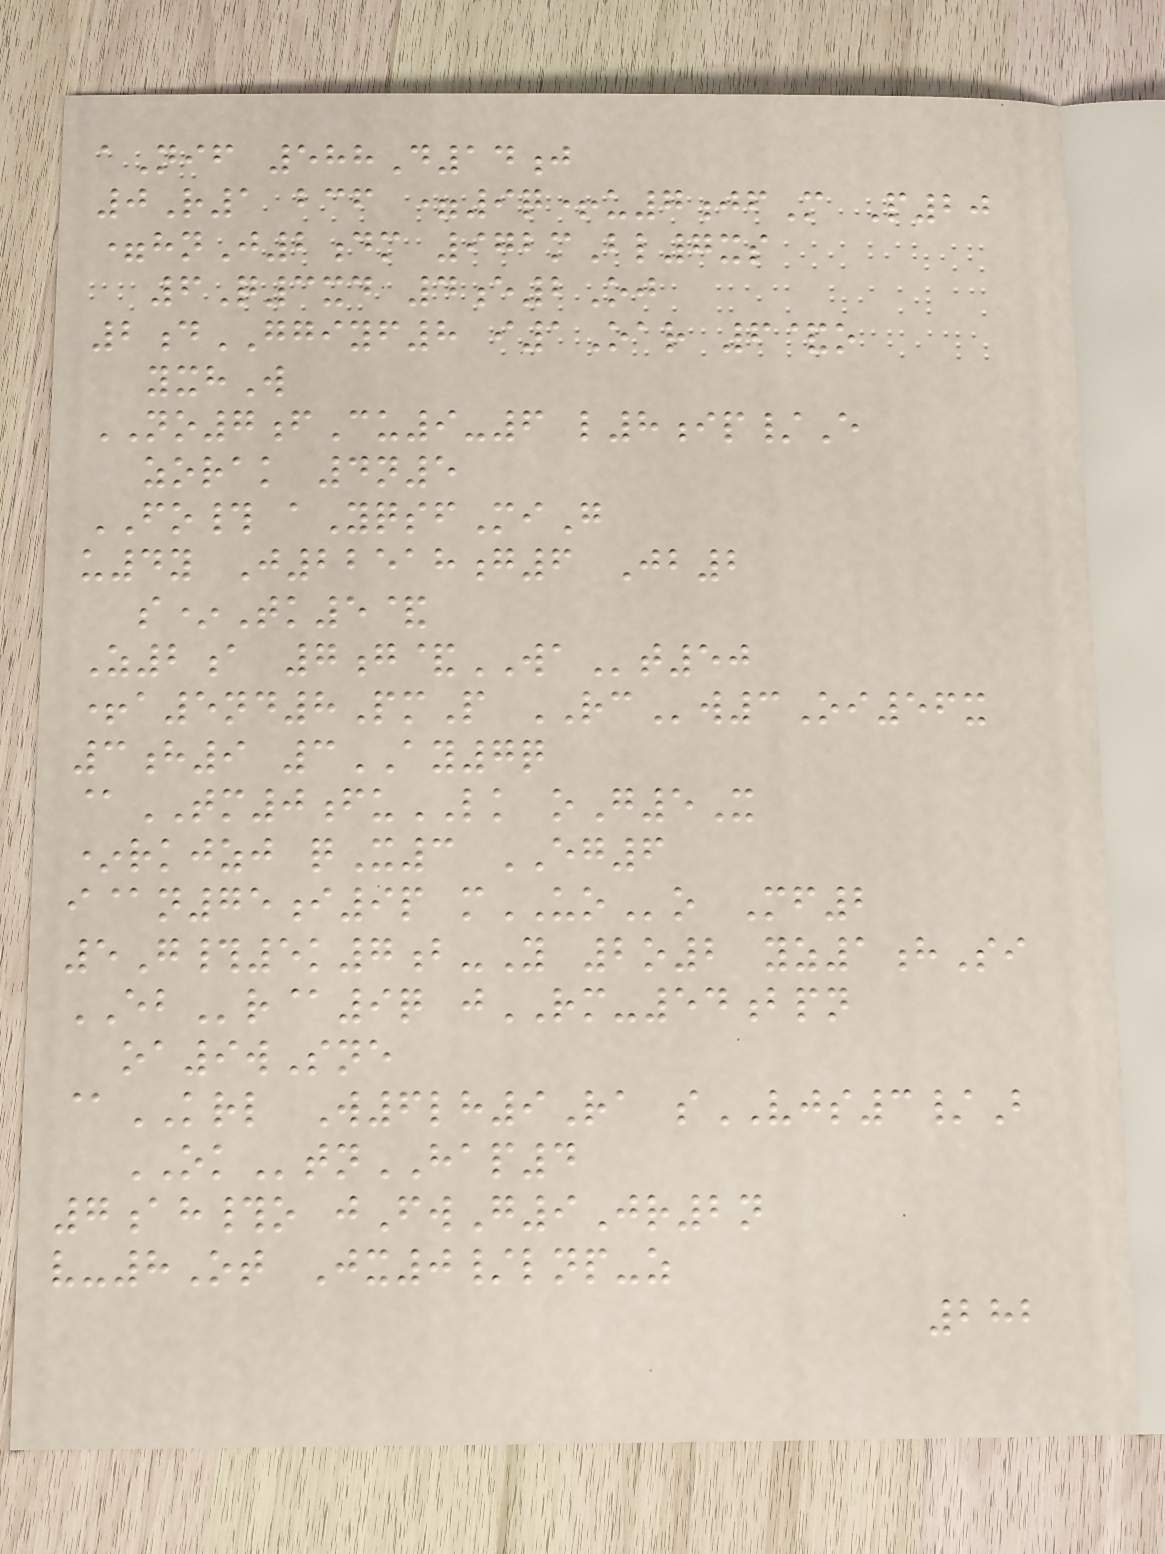aNif 588D14j
0R1 bcf =9q+u7jfM P20
=hnJ2dm 972mBl7xs
6Q3xd 4e2Oj
2dGGIYF8 i1Oar 6&o
yxhW
NO7fCu9-6 l8ip/E
zorak 4n5
FO# aYqsfMiG
u4y J22518g6 Jb2
s*Tk5&
Z2a 7g&WAt50
+a5nd8PmP RCw3Oi56x
3h9 3AY7q
@TM0fuLK oG5X
*rkjzj qX3 EG6
i@n75i9p mUOo Mf2
5G#5k7b-Y 2o2 yz1hSi
EBr@9q jRM-54bpn
oa9wSne
@KRL W6lh9Ra sVJS3/B
OKtnHAP4
7ah#o jFwG9Jr2n
v-8Ot Jx0/lnp-z
282
